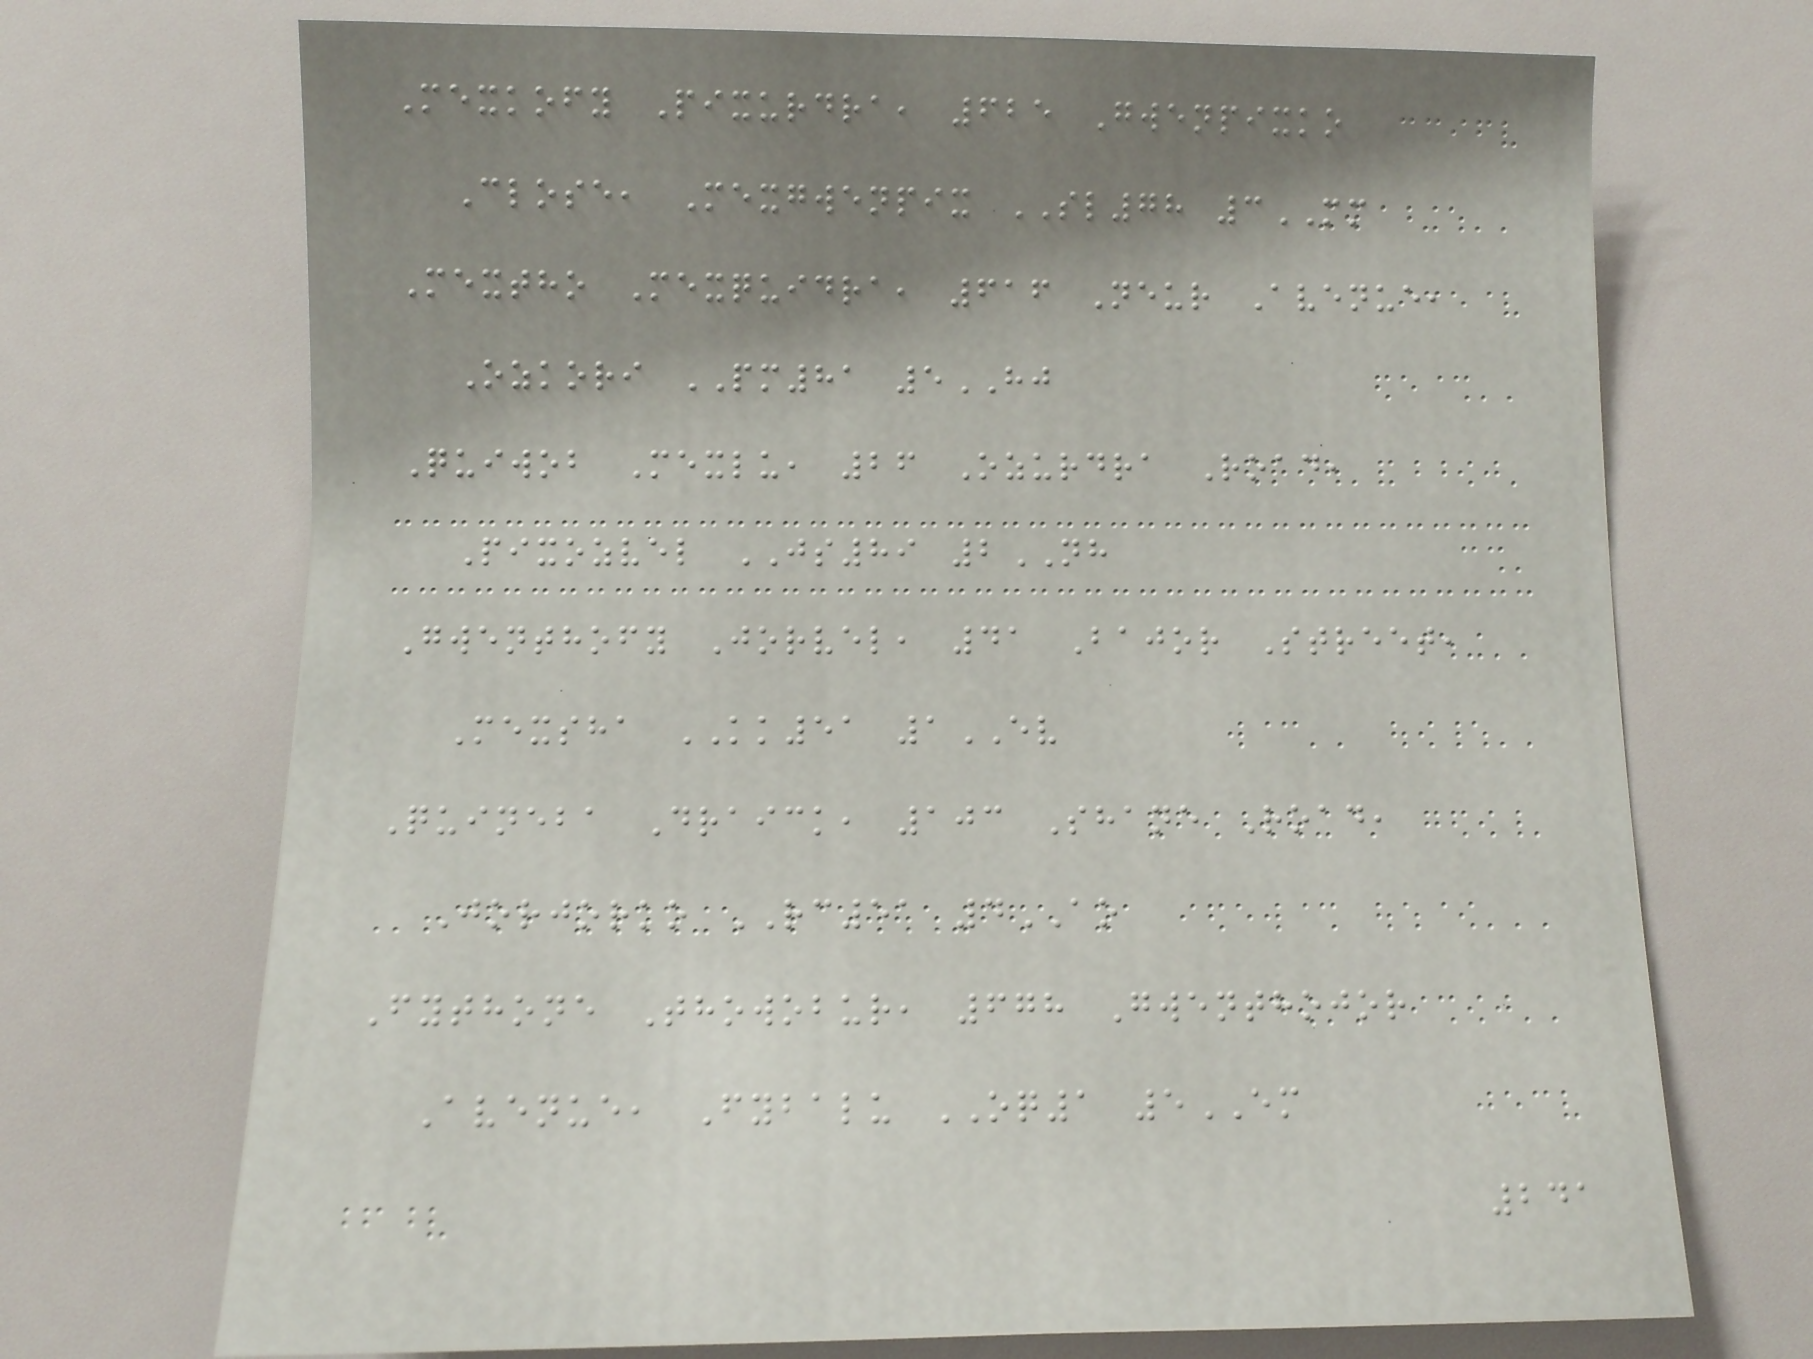Mexkofy Pixurdra, 625 Gwenpixko
Close, Mexgwenpix SL78 3MM
Mextho Mexquidra, 616 Neur Avenue,
Ozkori PM81 5HJ
Quiwob Mexlu, 26 Ozurdra Road,
Pixozvel JS89 2NH
Gwenthofy Jorvel, 41 Bajor Street,
Mexsha KK51 1EV
Quineba Draick, 103 Shane Road,
Jorjorko RC51 4AO
Fythone Thowobur, 678 Gwenthojor
Avenue, Fybalu OQ1 5EM
241
